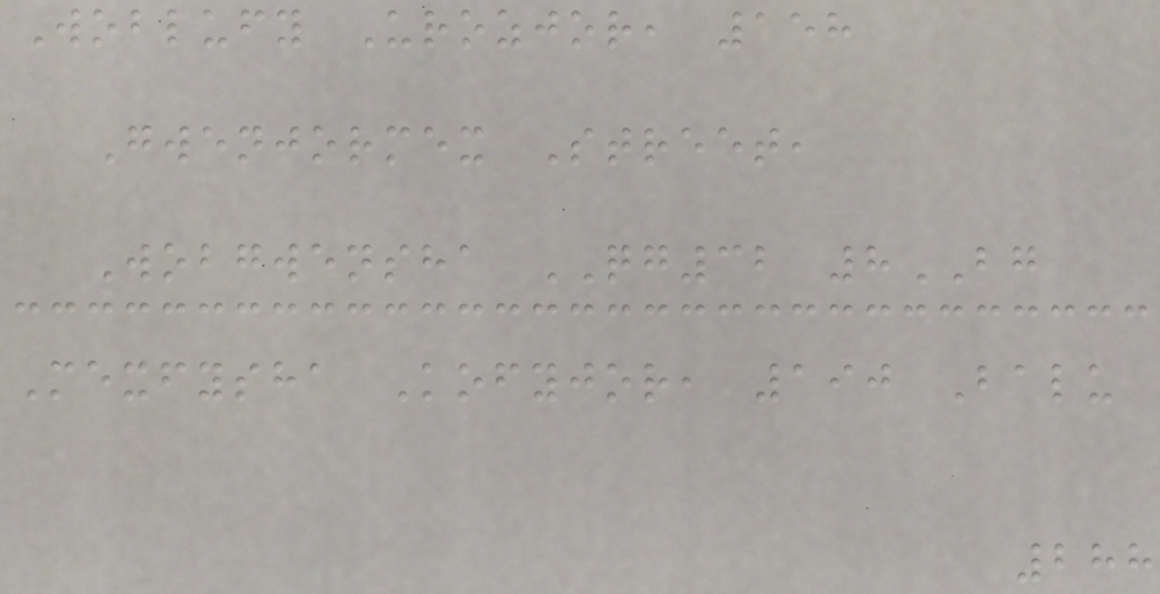Woblufy Urozjor, 158
Gwenjormex Street,
Wobgwensha QG32 8BG
Mexfysha Kofyjor, 190 Balu
288
